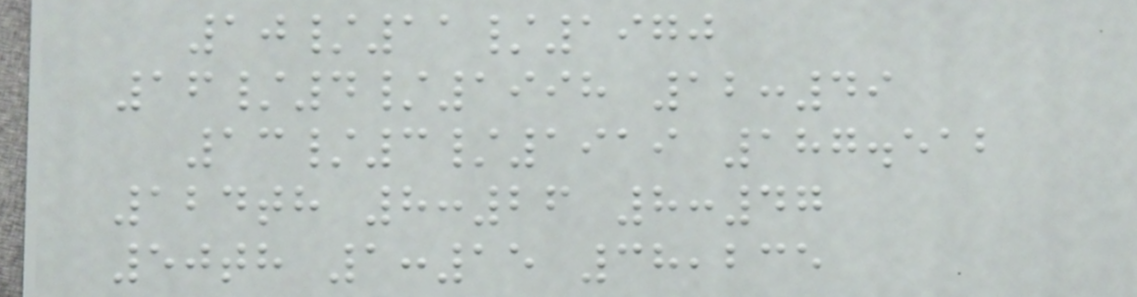10/11/1970
16/4/1998 12:49
13/3/1919 187.512
124th 8:26 8:47
50th 1:15 38,235
